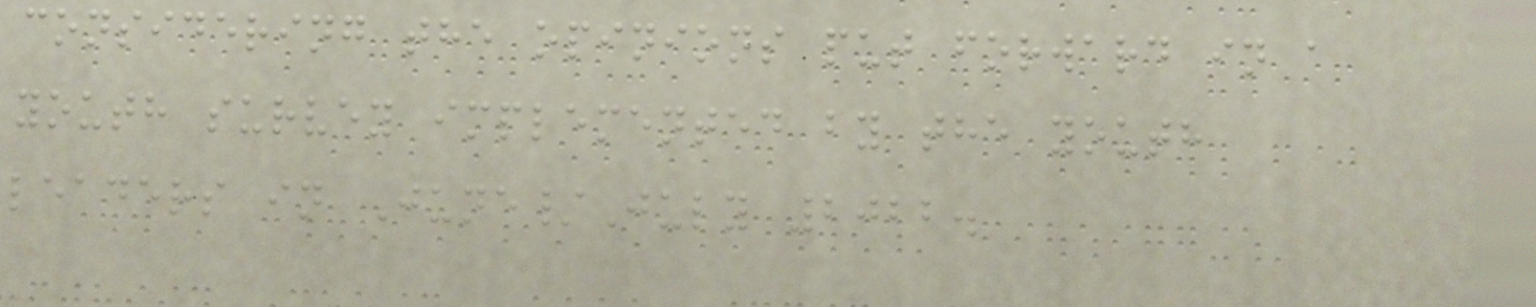considering the opinions put forward in a
youth survey implemented by the youth
leaders in June/July 2022.
